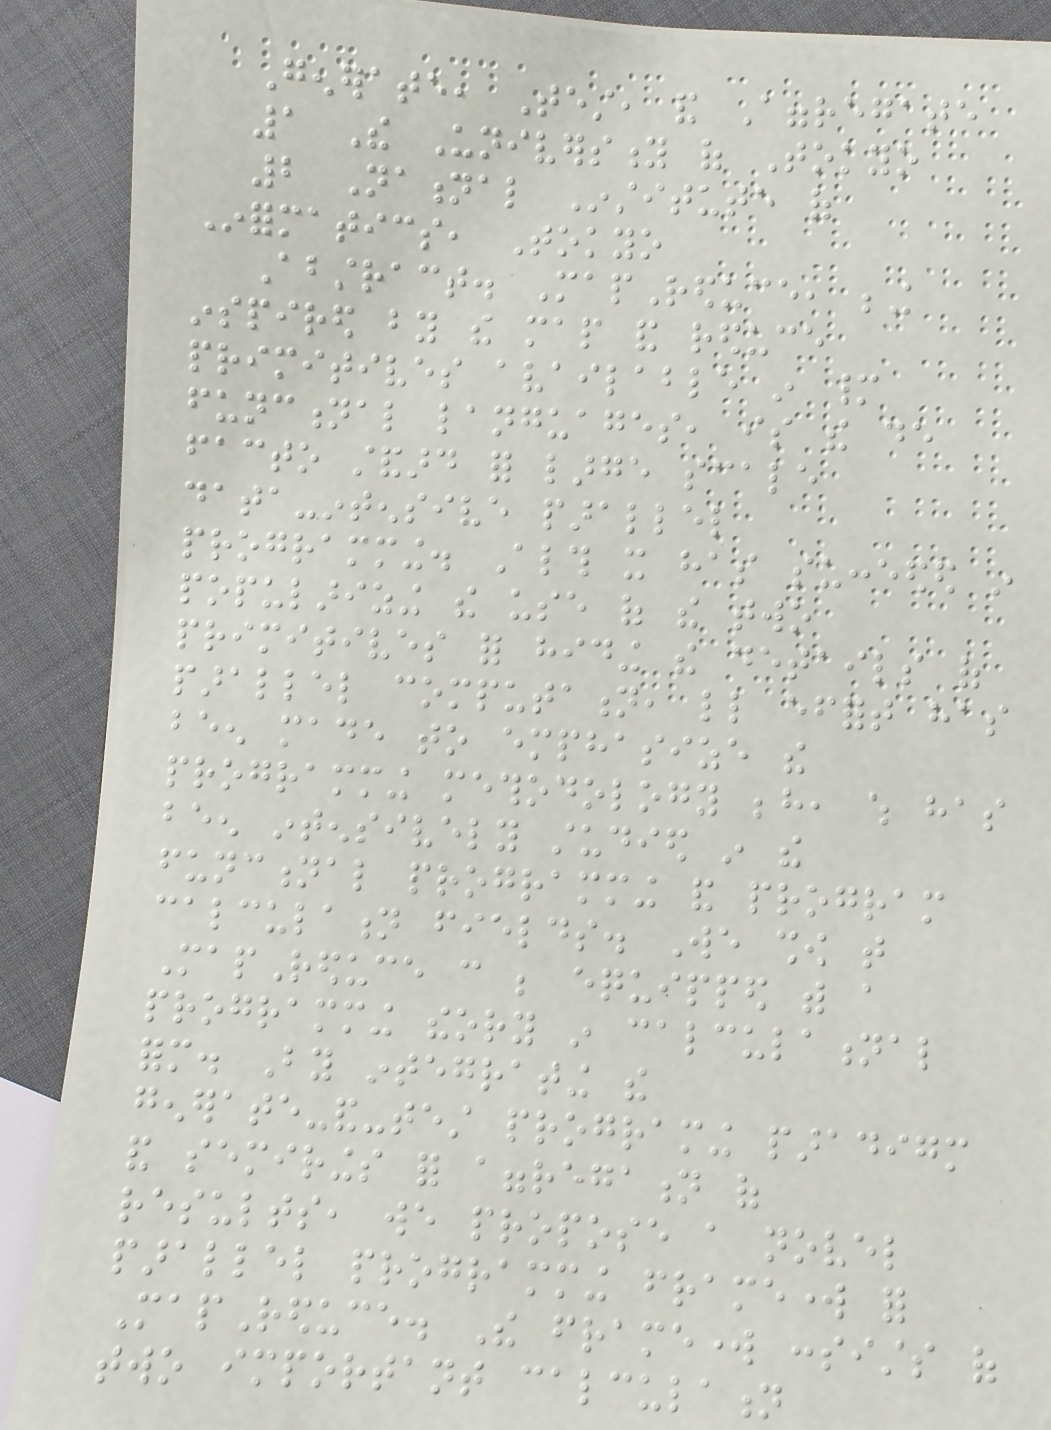Generate, Test, and Aggregate
1 The University of Tokyo
2 National Institute of
Informatics, Tokyo
Abstract. MapReduce, being
inspired by the map and reduce
primitives available in many
functional languages, is the de
facto standard for large scale
data-intensive parallel
programming. Although it has succeeded in
popularizing the use of the two
primitives for hiding the details of
parallel computation, little effort has
been made to emphasize the
programming methodology behind, which has
been intensively studied in the
functional programming and program
calculation fields. We show that
MapReduce can be equipped with a
programming theory in calculational
form. By integrating the
generate-and-test programing paradigm
and semirings for aggregation of
results, we propose a novel
parallel programming framework for
MapReduce. The framework consists of
two important calculation
